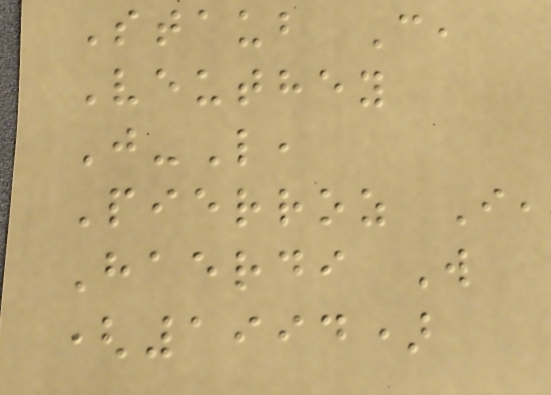Staub C,
Veuthey
J-L,
Pierroz I,
Haerdi W
(1994)
